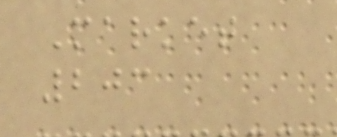Market
203
